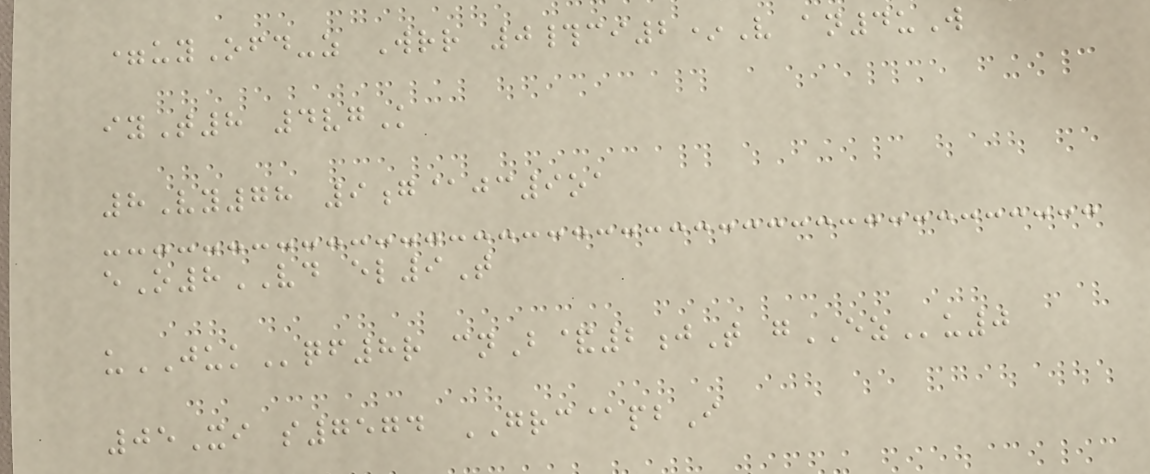=uyOfd-z Wrr 0#ci2*V an4uW
iyT8 4vgK
8Vy78 9g@jc9oa
eO8VD el9T
uJUKqf8r cnB&2jT gEZu0
05Xi s7574 GRC@pbI
